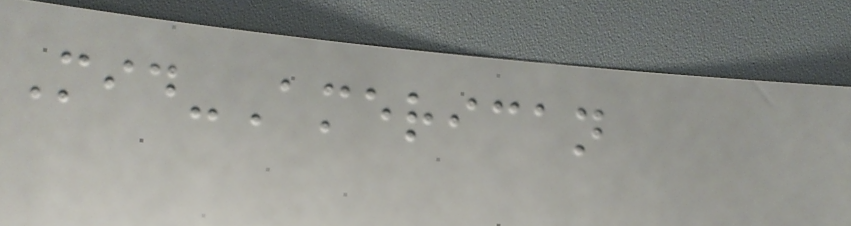Mid-American
